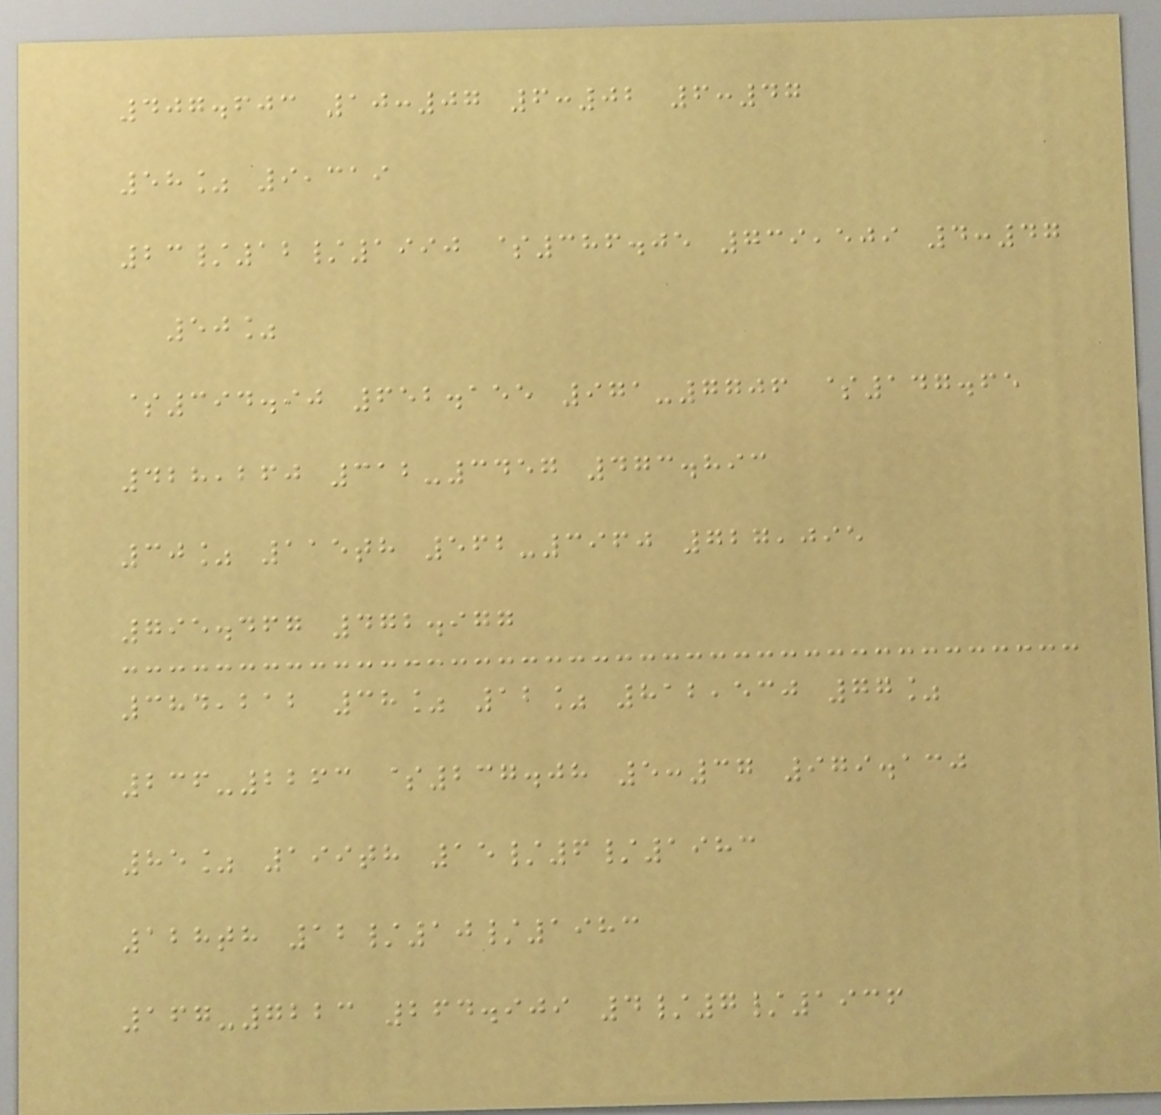407.603 10:07 6:02 6:47
58% 9,319
23/12/1990 $386.05 739,509 4:47
50%
$394.90 652.155 971-7706 $147.65
428,260 312-3457 473.893
30% 115th 562-3960 727,095
795.467 472.977
384,212 38% 12% 812,530 77%
236-2263 $237.08 5:37 979.130
85% 199th 15/6/1983
128th 12/10/1983
167-7223 264.909 4/7/1936
